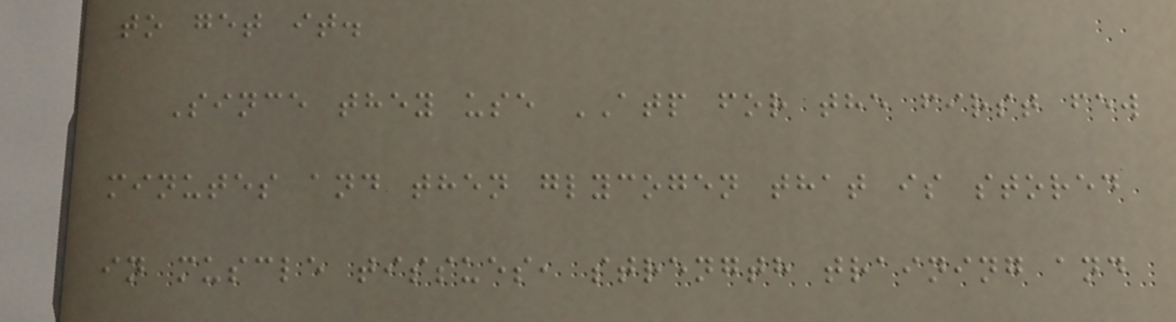to get it.
Since they use ATP for the first few
minutes and then glycogen that is stored
in muscle tissues, strength training and
